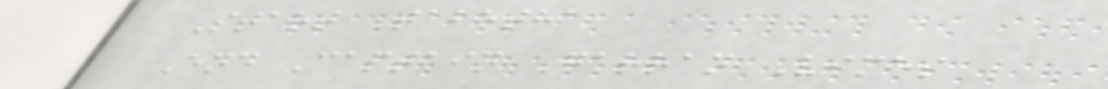Start Tabetha
End Captain Garran Vimes
